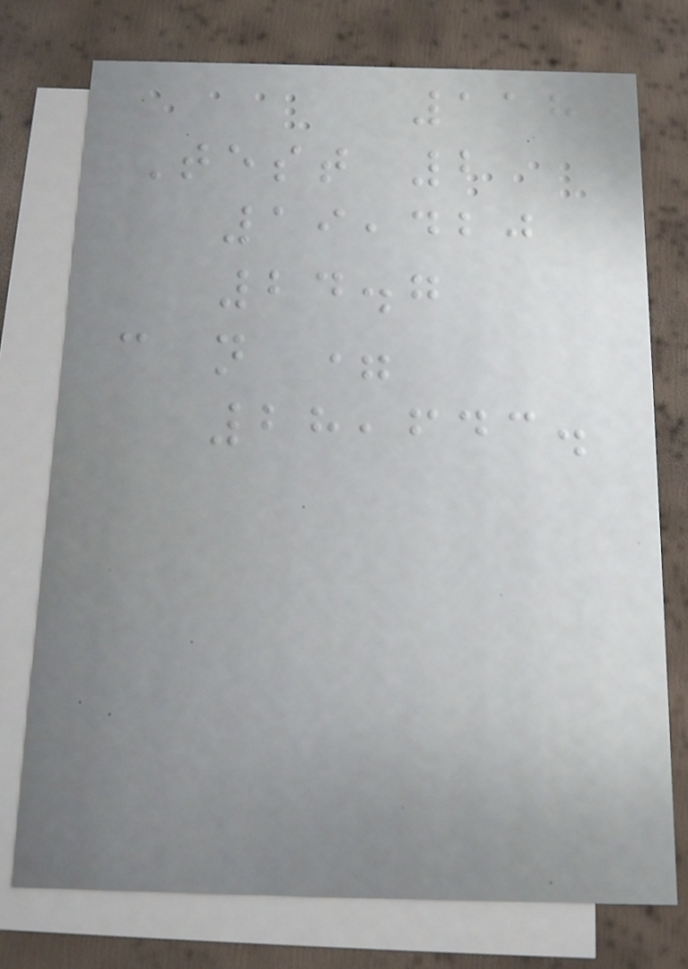118
Test 2
19,420
24.7
c n =
28,643.
